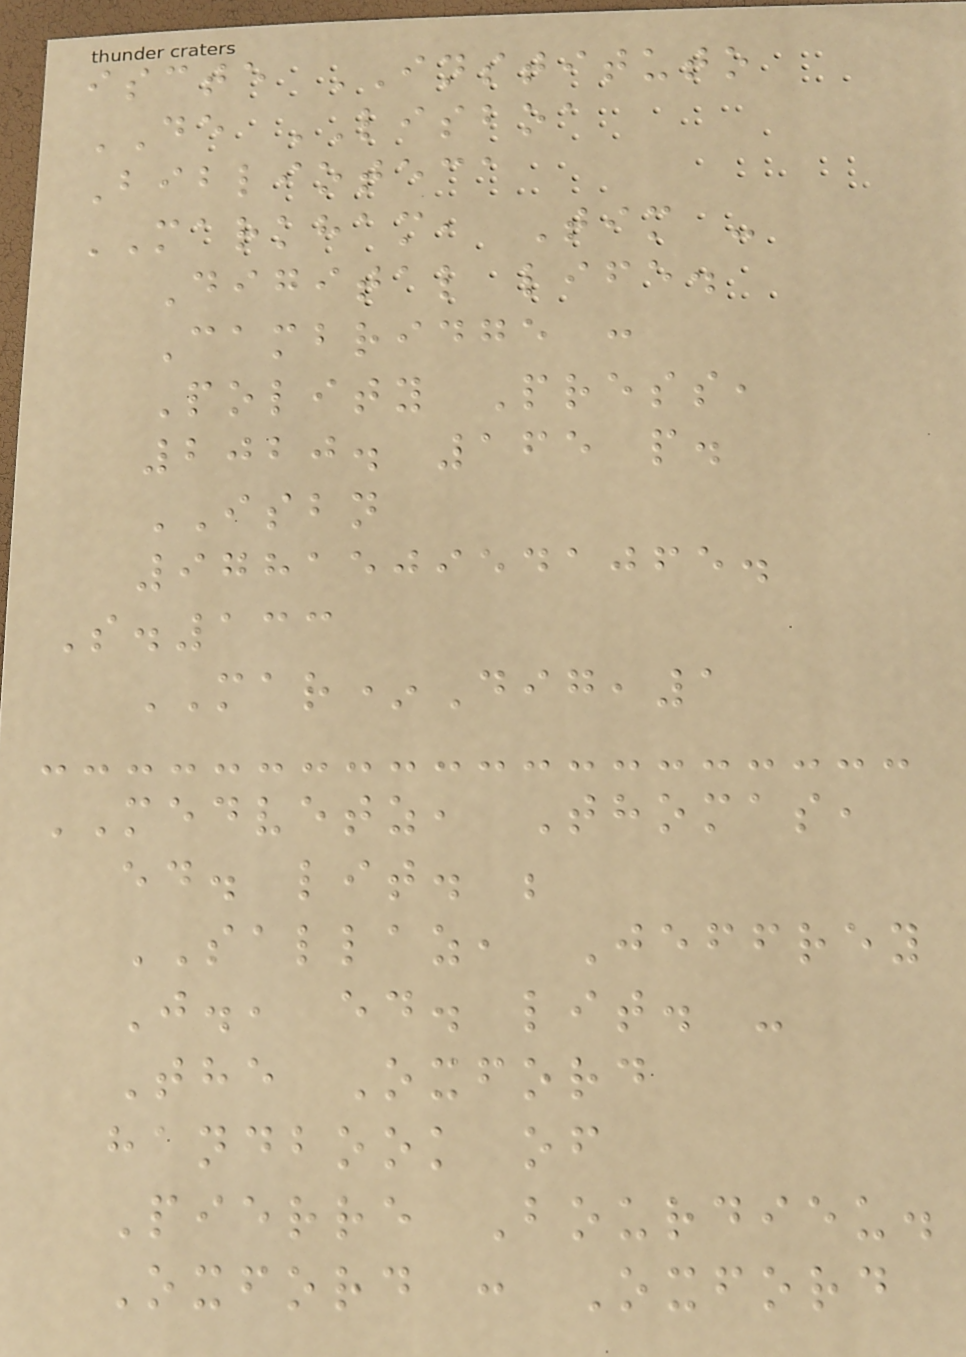iscte INSTITUTO
DE LISBOA
Biblioteca
MARKHAM, Tim -
Digital life.
Cambridge :
Polity Press,
2020. 165 p.
ISBN
9781509541065.
S.133
MAR*Dig,1
MEDVETZ, Thomas,
ed. lit. ;
SALLAZ, Jeffrey
J., ed. lit. -
The Oxford
handbook of
Pierre Bourdieu.
Oxford : Oxford
